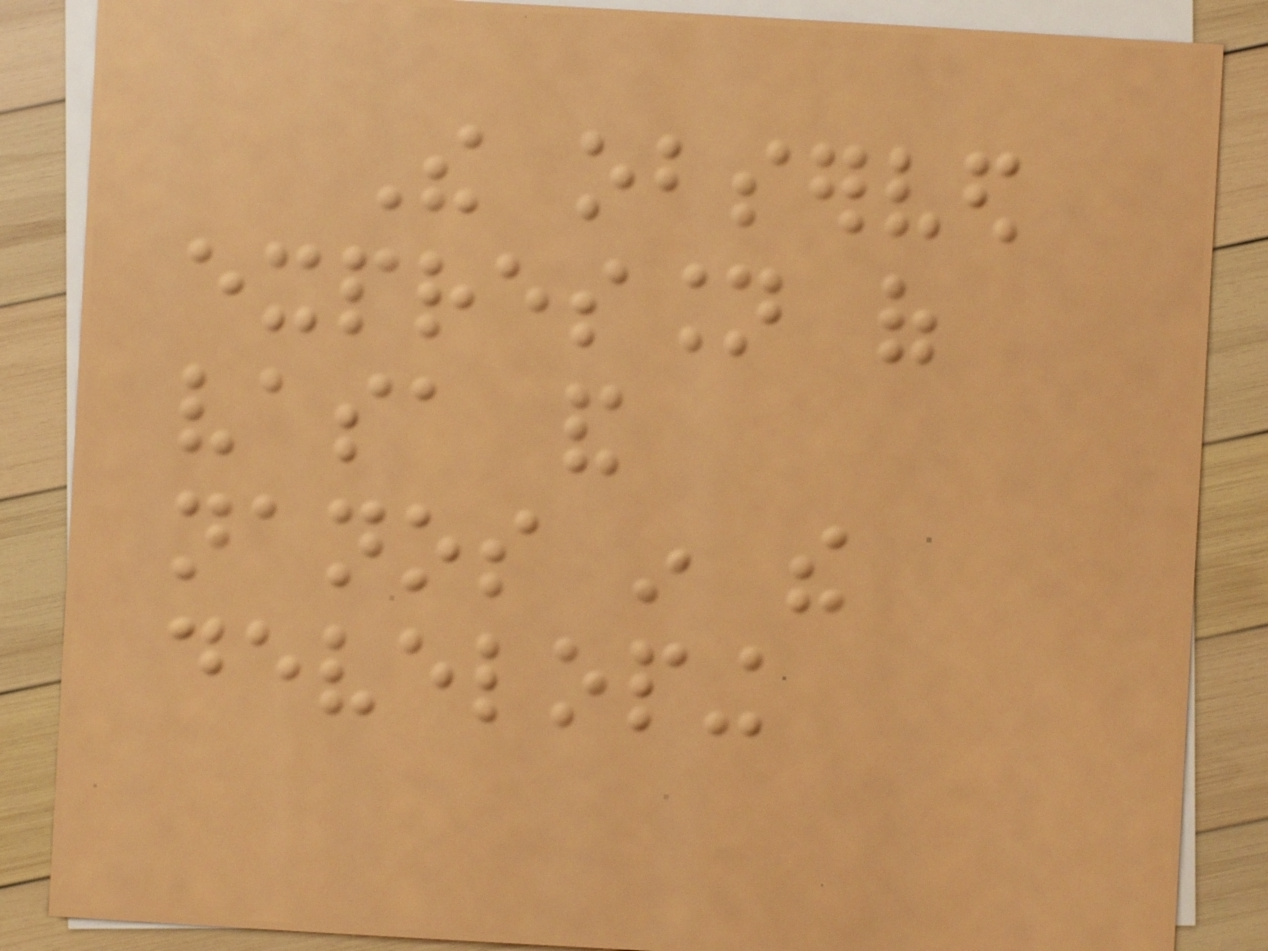The observed
expression of
vasa and
nanos in the
developing
